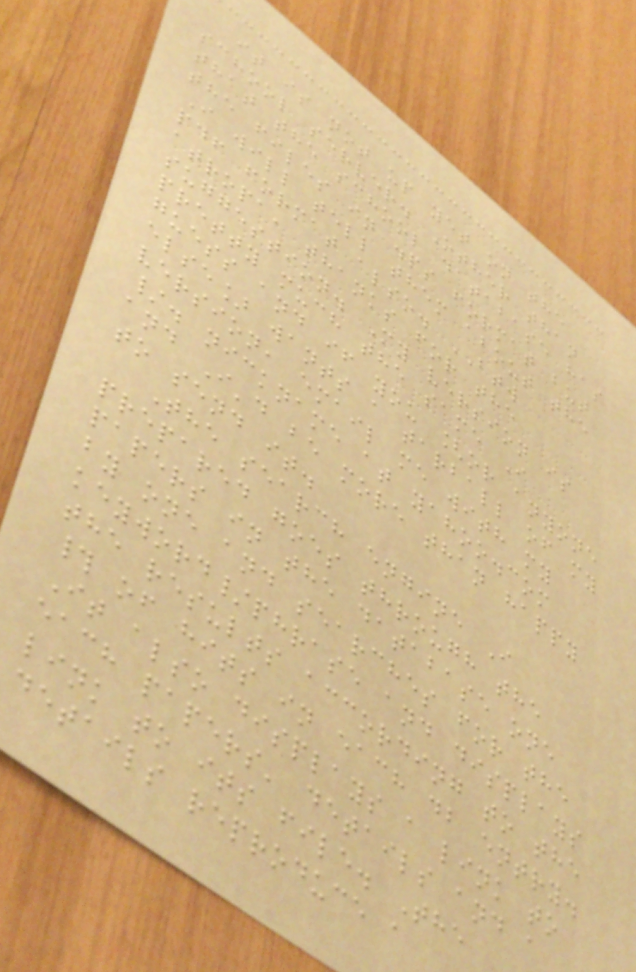it is not up yet on the
school server. Other than
that the school database has
the files in .ps format but
I will tell them about the
pdf format also. BTW
atropa, thanks for the
suggestion. My version is
pretty much the same I
guess and if you [or anyone
else] wants a tarball of my
version, email me with my
/. nickname at yahoo.com
and I'd be more than happy
to send it.
The search engine I
prepared goes through the
papers in the database one
by one and searches for the
keyword/phrase and displays
the results according to the
# of hits in each db entry.
It also displays a link to
each papers' details and a
link to its file. The
details reproduce a
